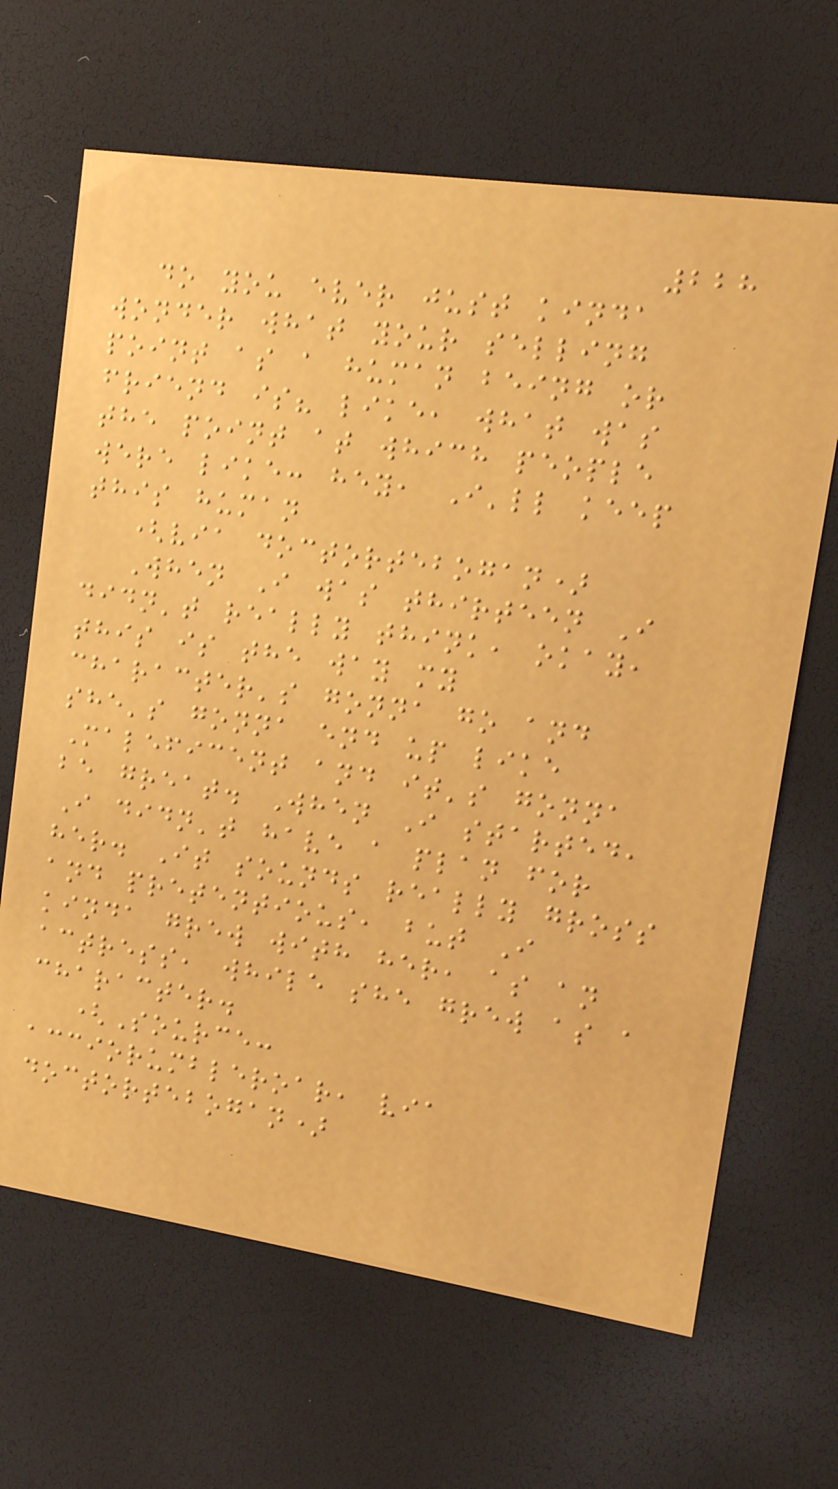228
do you ever just kinda
wonder what your selling
point as a human being or
friend is? like, what was
the point at which people
were like: hey, I'll keep
this human
(via doctortebogan)
When I was thirteen I
didn't really think, okay,
this is the way my
character's gonna go and
she's gonna end up like
Maleficent and it's gonna
be great. When I started,
I didn't have a plan for
her. It sounds really gross
and pretentious, but I
kinda grew with her, as an
actress, while she grew as a
character.
(Source:
acciorumbleroar, via
doctortebogan)
